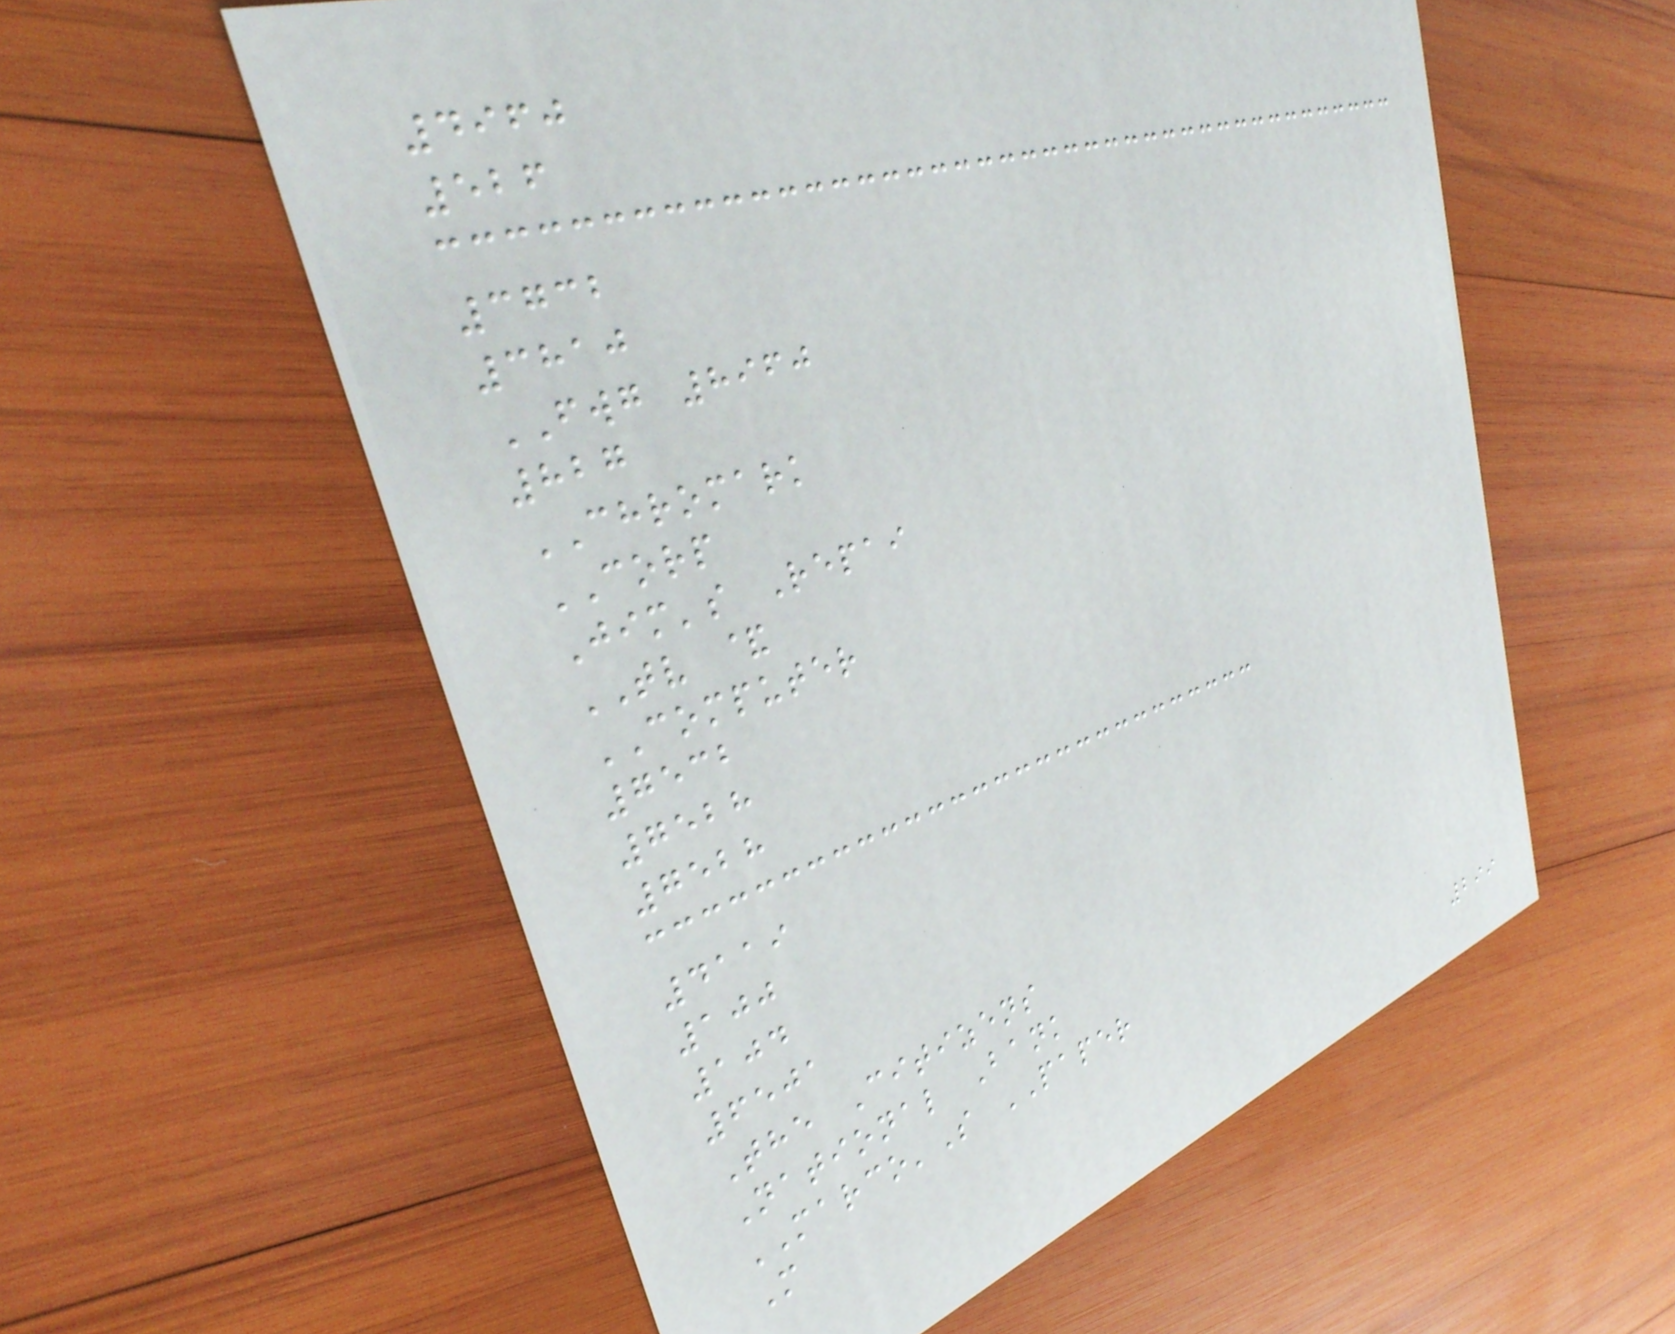4960
526
3732
3810
FWG 8960
827
CHROMARK
CORP
Jim's Repai
TV &
COMPUTER
7532
7528
7528
4119
100
104
6501
The Citizens
National Bank
MARCO'S PAPER
M
299
